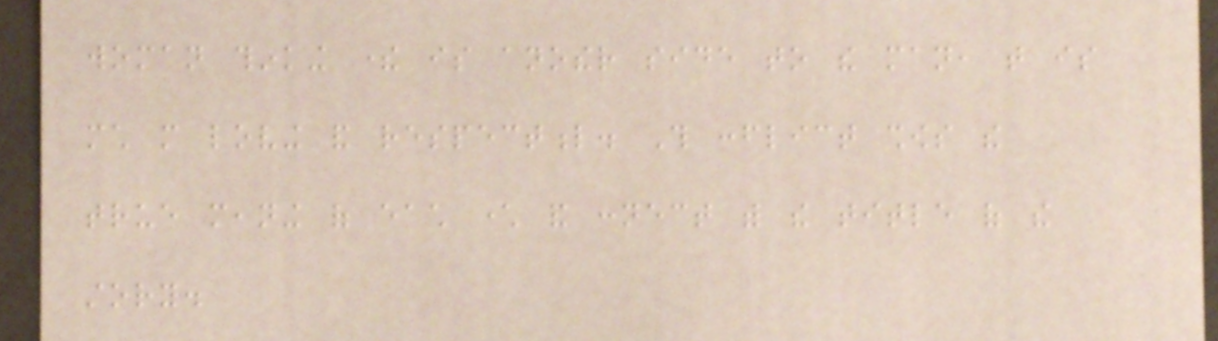woman thinking there is another side to the man, that is
much more loving and respectful. This conflict shows the
true meaning of each character and connect with the title of the
story.
